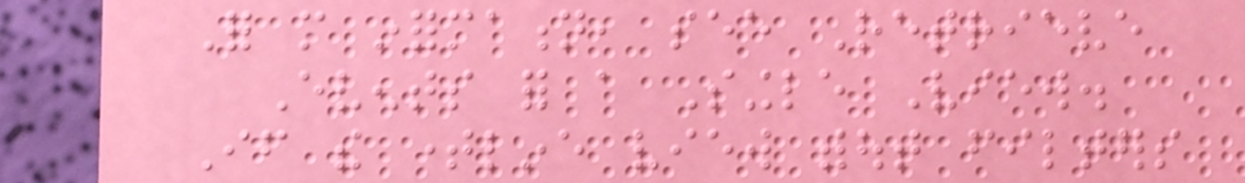For more information, see Retrieve
Events for a Single View.
If the timeline view without filters
